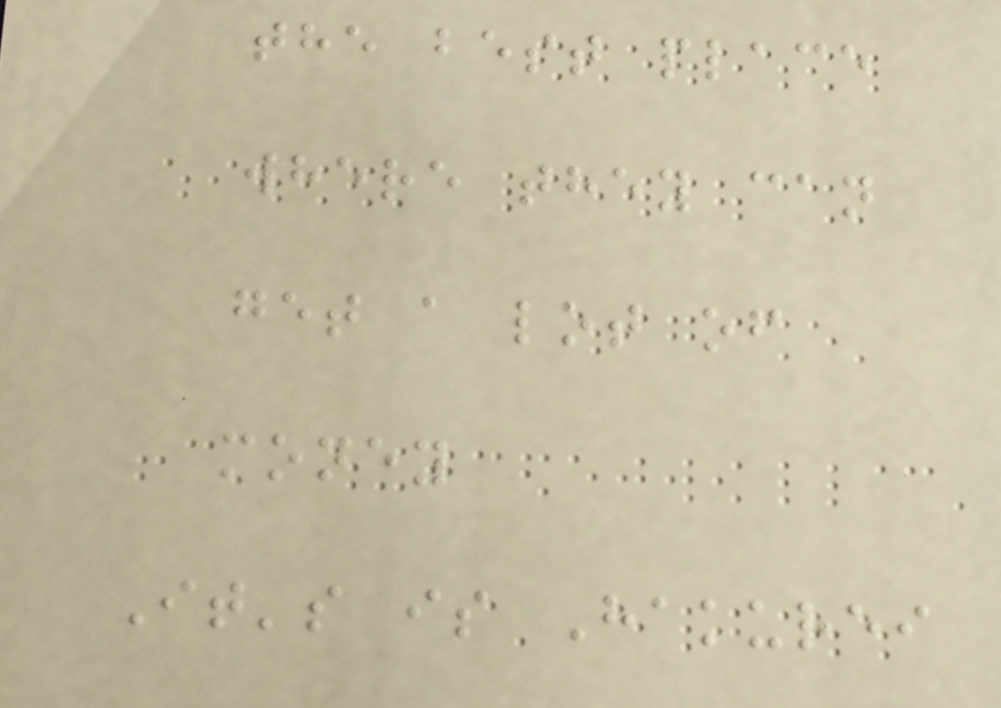the best place
where they can
get a lot of
money
It's is Hakurei
